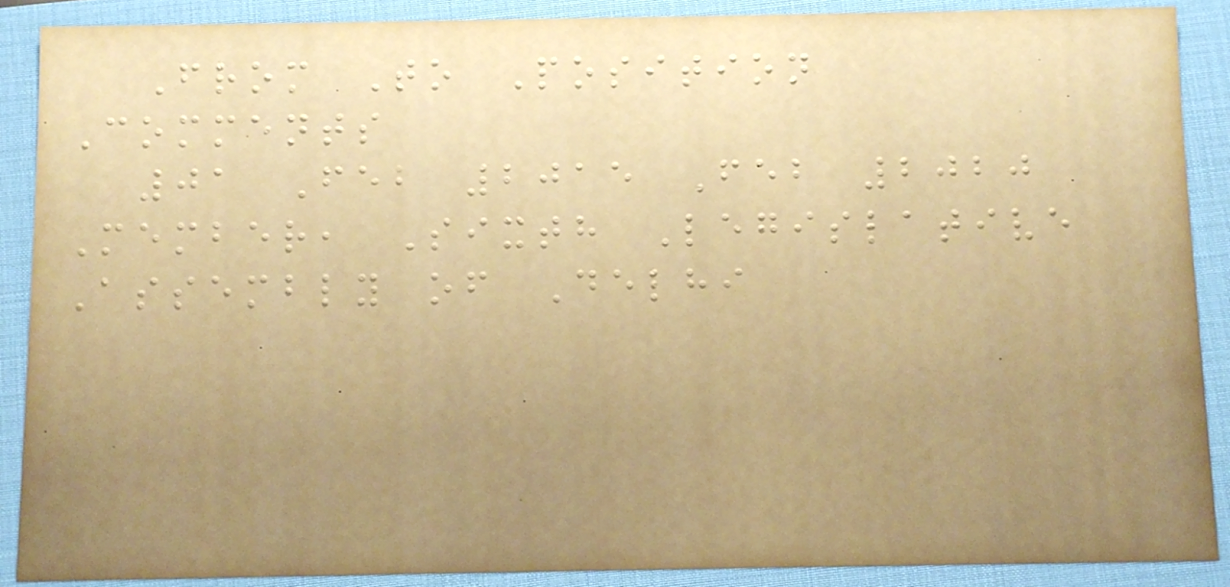From To Position
Comments
01 Feb 2015 Feb 2020
Member, Sixth Legislative
Assembly of Delhi
